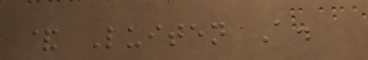& Luiten A.
